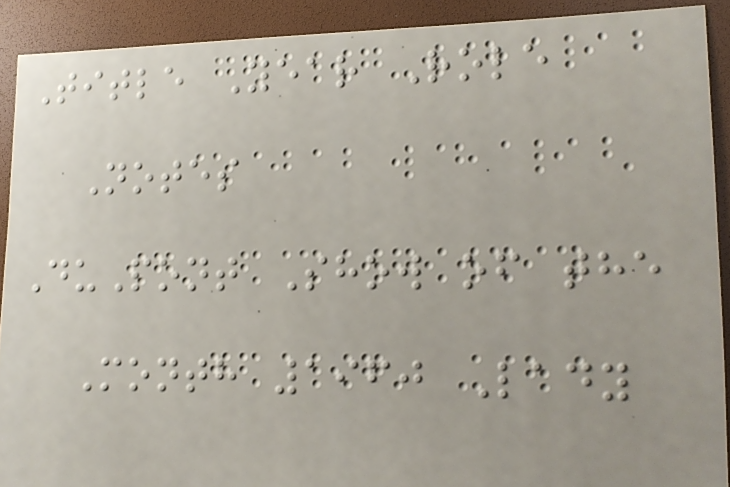Title Year Role
Notes
DuPont Show of the
Month 1960 Lady
